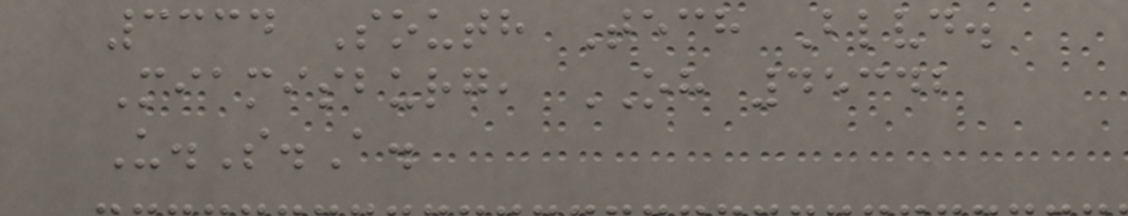3334 South Tech Blvd.
Miamisburg, OH 45342
U.S.A.
